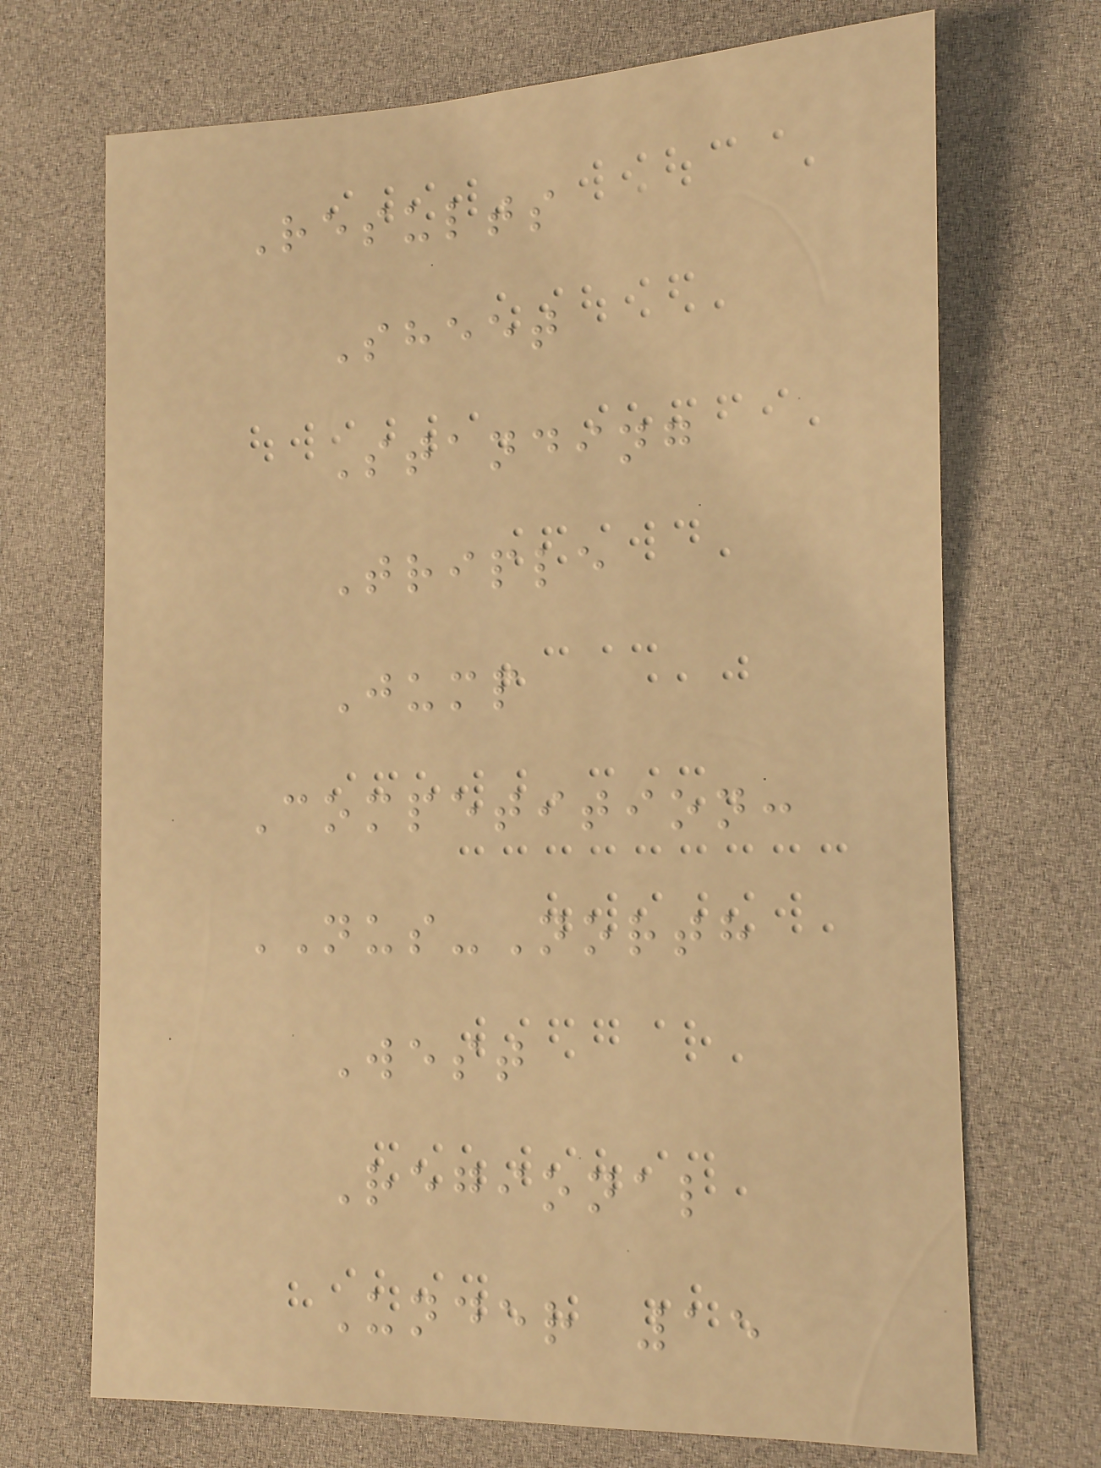Results
Sheet
Standing
Triple
Jump
Competition:
NUS-North
West
Regional
Under 15
